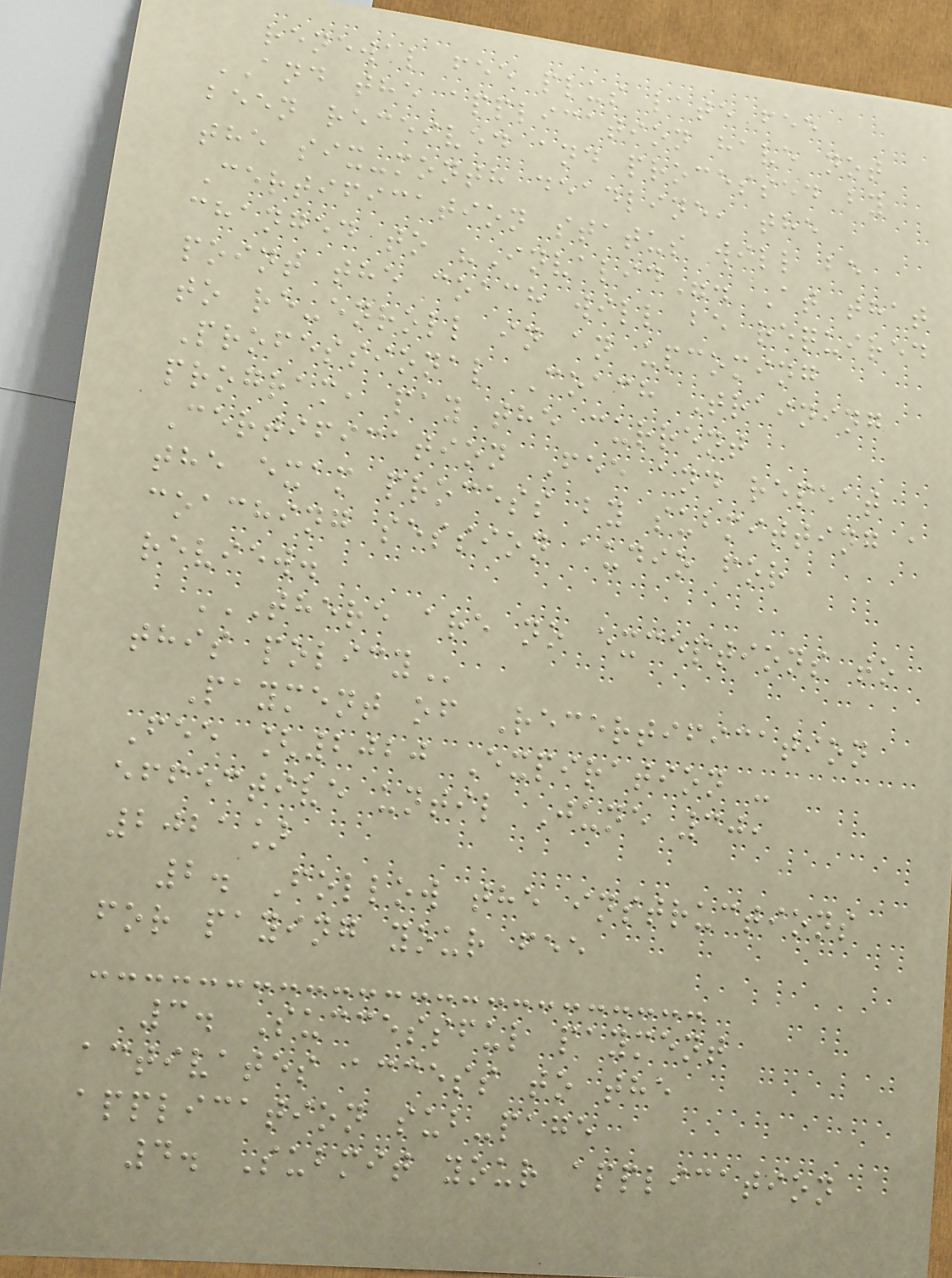renewal fee plus late fee
AND the application have not
been received and processed by
the six-month deadline, the
Certification status will be
changed to "Invalid". At that
point the coach will be required
to re-enroll in an upcoming
Professional Coach Training
program, pay the current
Certification Fee and repeat
the exam process by submitting a
coaching session audio for
review.
THERE ARE NO EXCEPTIONS TO
THIS POLICY
Payment of Recertification
Fee [2020 Expiration -
effective until June 30,
2021]
2. Follow the instructions
for paying your fee
3. Successful payment
activates access to the
application sub-page
4. Submit your application
